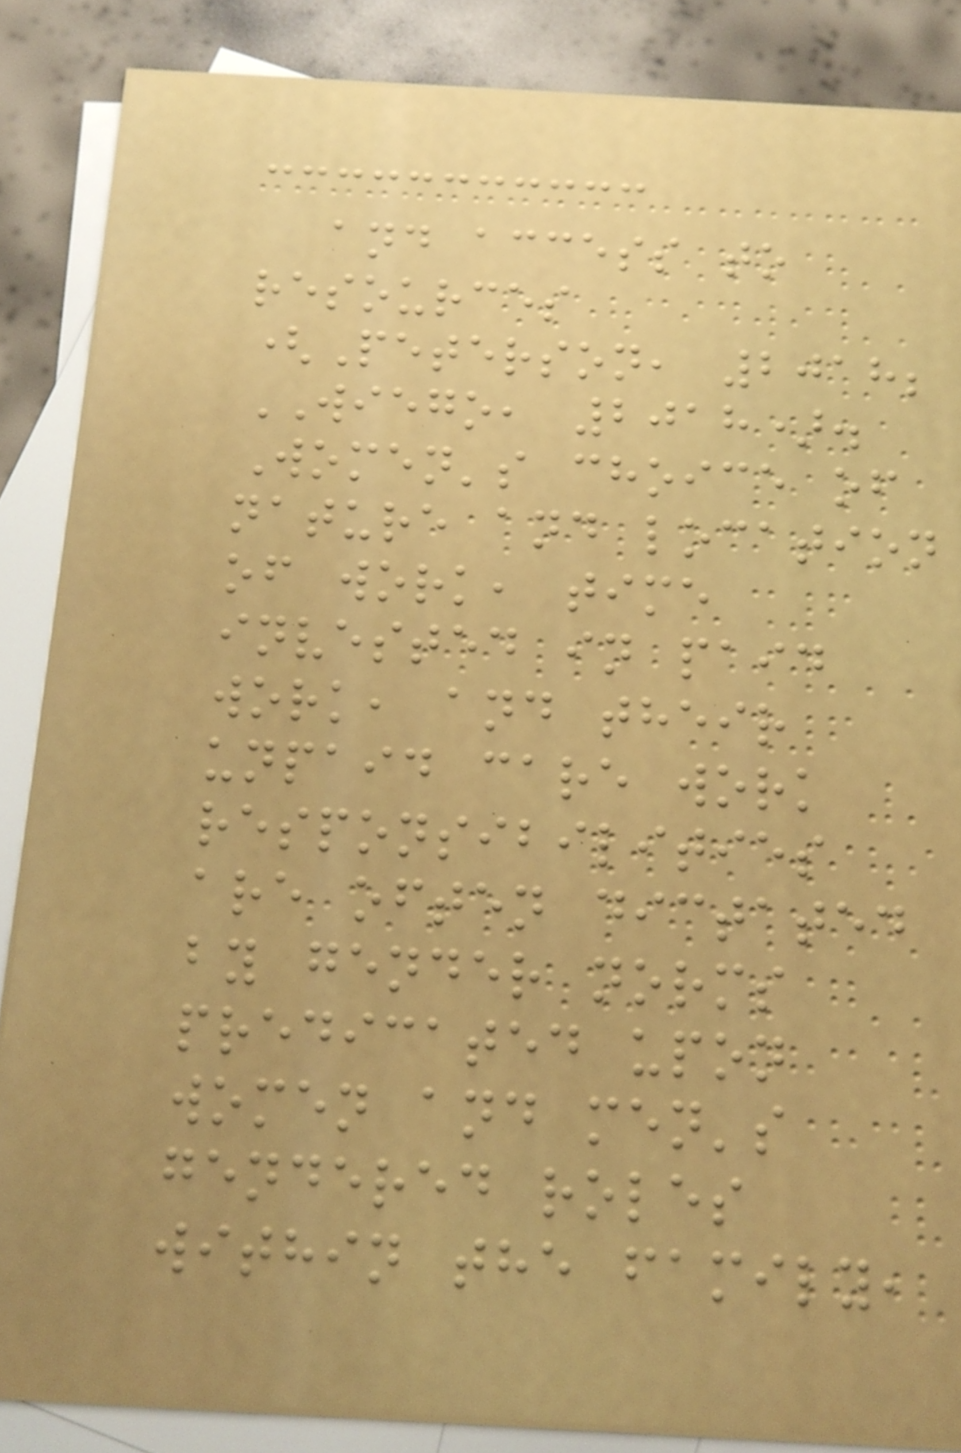and access to
resources
(Peterson, 2018;
WIEGO, 2018).
Women's choice of
nature and location
of work, time
invested in paid
work, and their
unpaid care work
responsibilities
are often dictated
by gender norms
predicated upon
women and men's
gendered roles
within the family,
